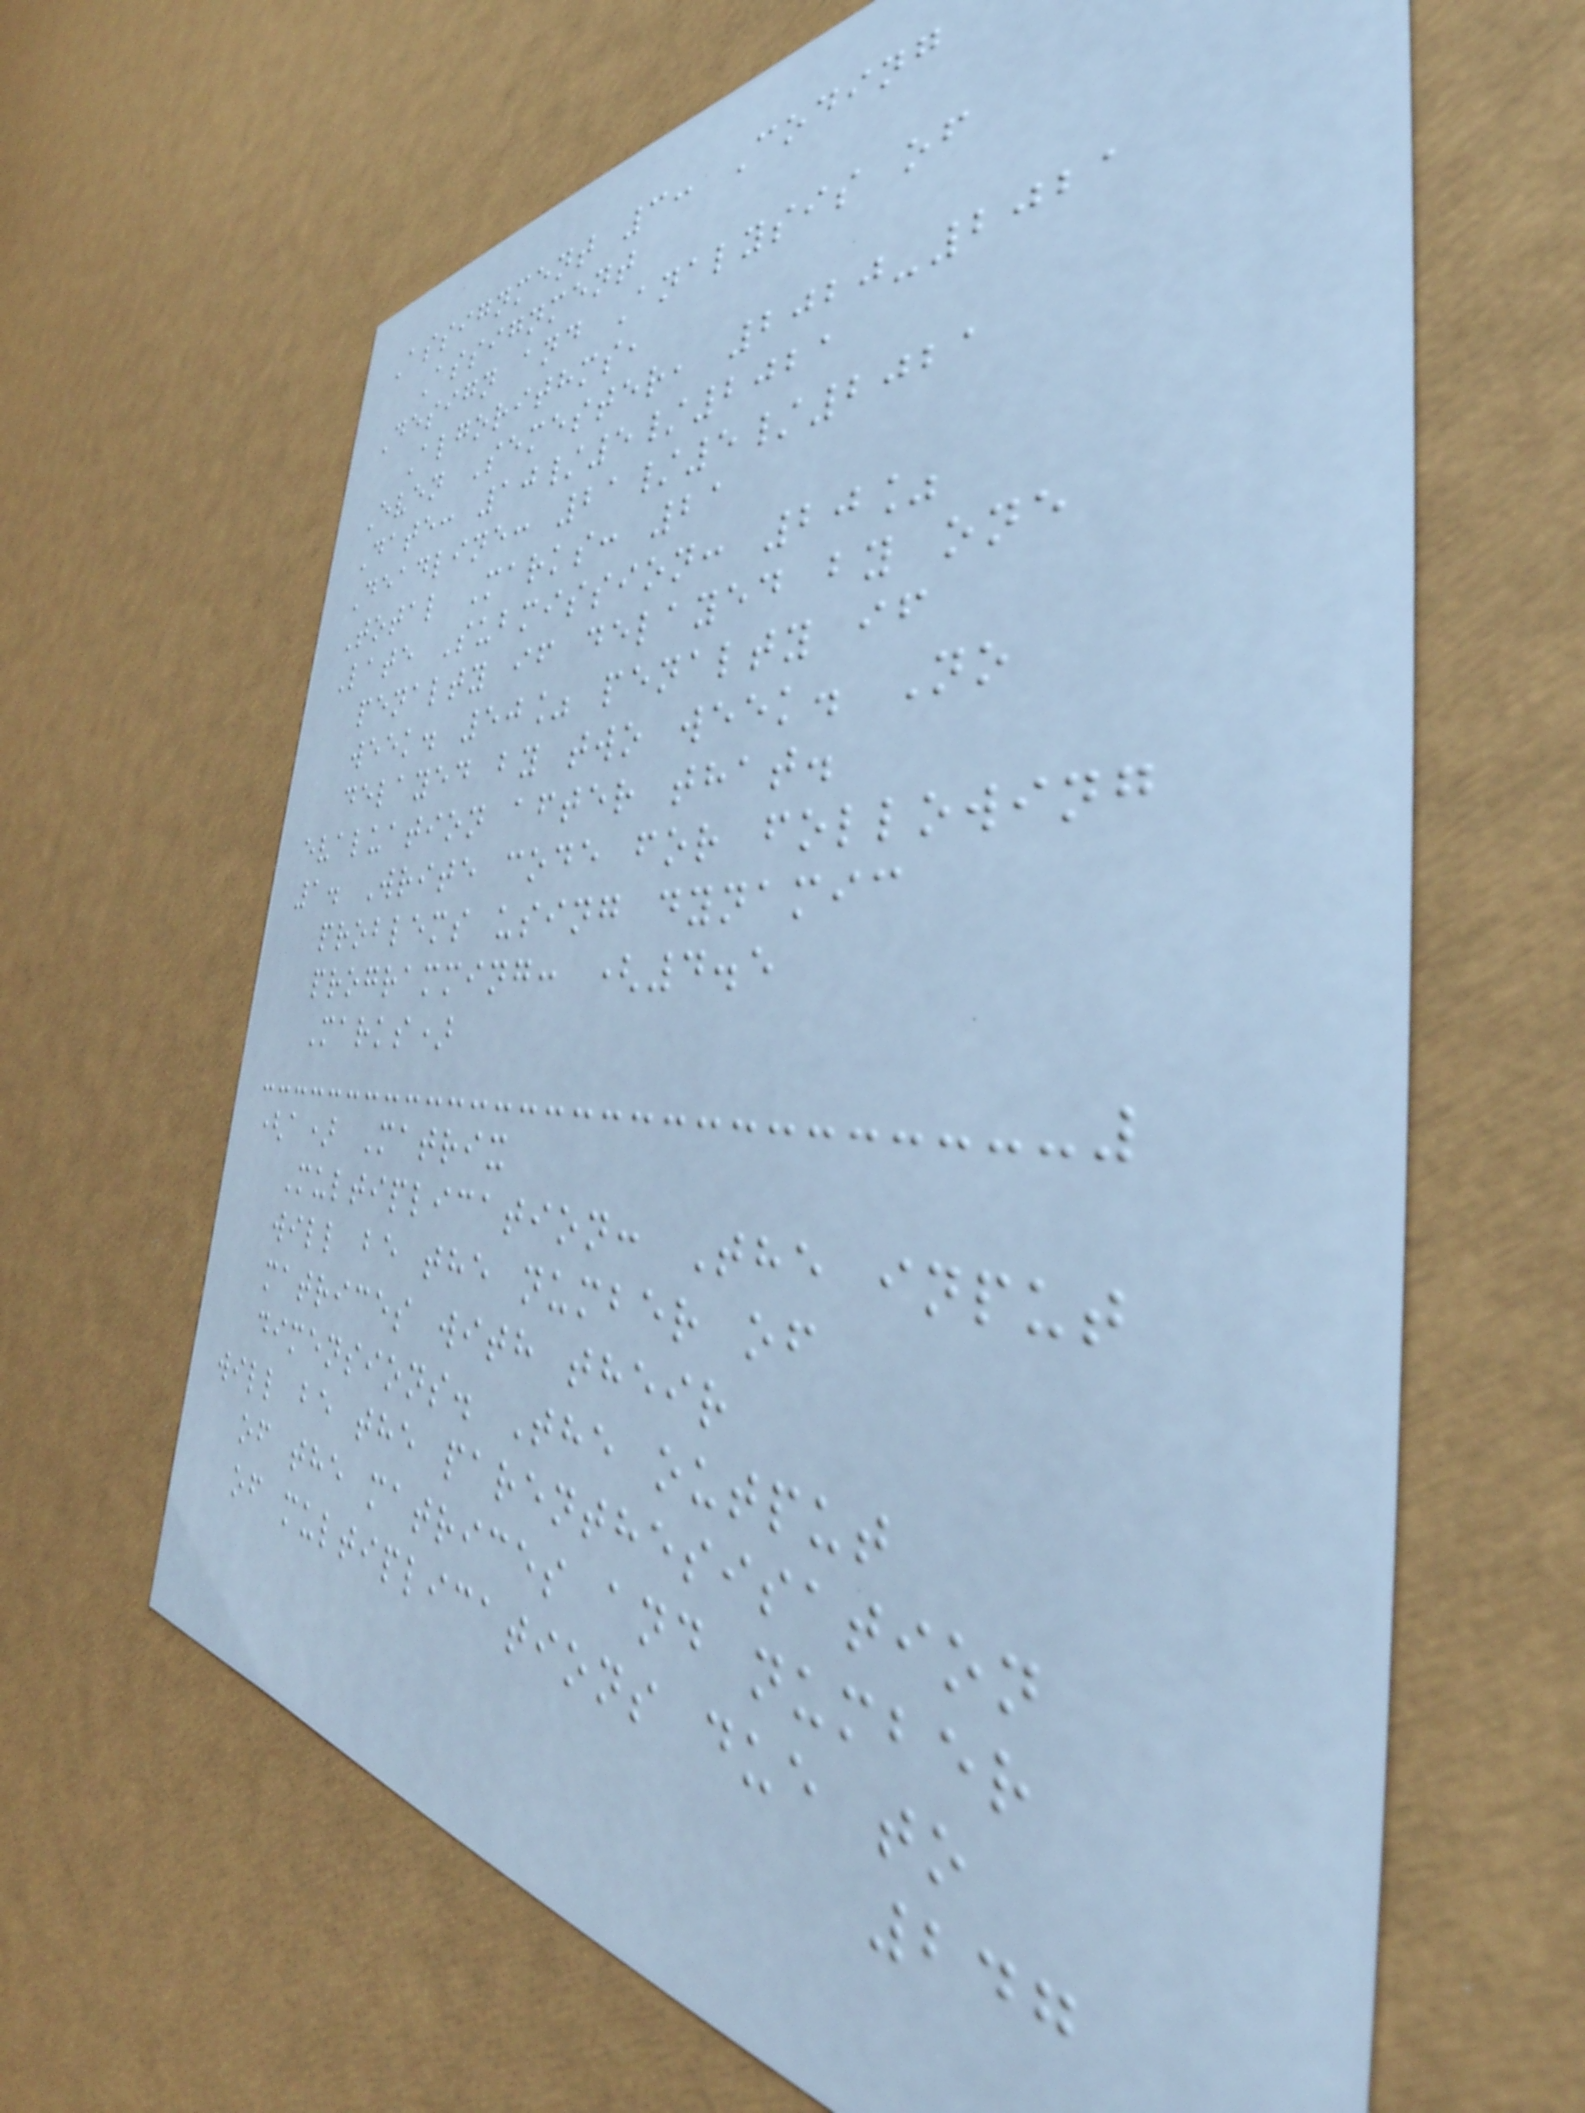Assignment 3: Coding
Assignment
Design and Analysis of
Algorithms,
Even Semester, 2020-2021
Date: 10/5/2021
Deadline: 21/5/2021
Total Marks: 21
Late Submission: 20%
penalty if delayed by one
week. 50% penalty if
delayed by two week. No
evaluation after that.
1. Write code for following
problems using dynamic
programming: (4.5
Marks)
(a) Matrix
Multiplication: The input
will be the number of
matrices with their
dimensions. The output
will be the parenthesisation
of the matrices and number
of multiplications due to
247
